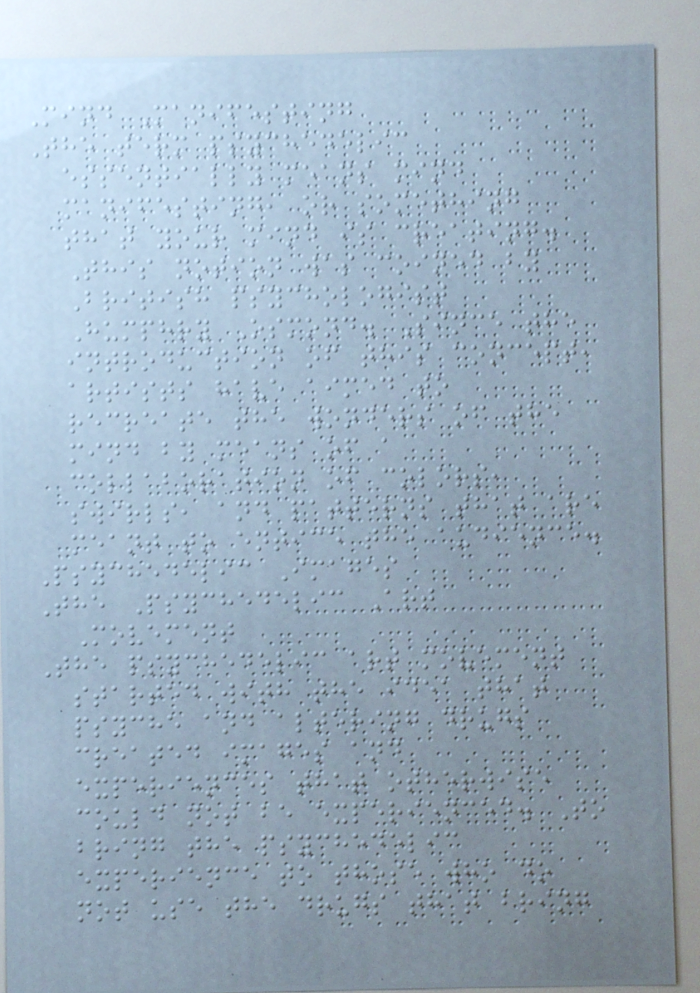Mind Manifesting
The term psychedelic
essentially means mind
manifesting, or something
that your mind is creating.
This notion was coined by
British psychologist
Humphry Osmond. Since the
introduction of this concept,
artists have aimed to
recreate the wonders of the
mind by means of a
collaboration of colors,
swirls, and patterns that are
meant to entice the audience.
Psychedelic Images
The Psychedelic Art
Movement
The psychedelic art movement
started with the idea that
psyche and altering drugs
created images and
experiences that otherwise
could not be experienced. To
bring the psychedelic
experience to those who do
not use the drugs that bring
